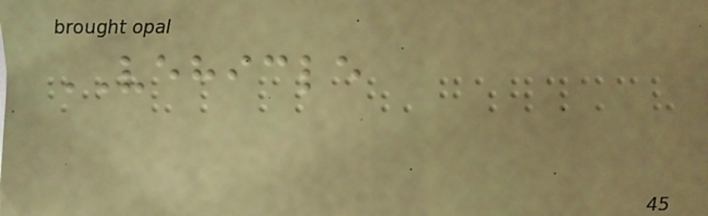VEHICLE
